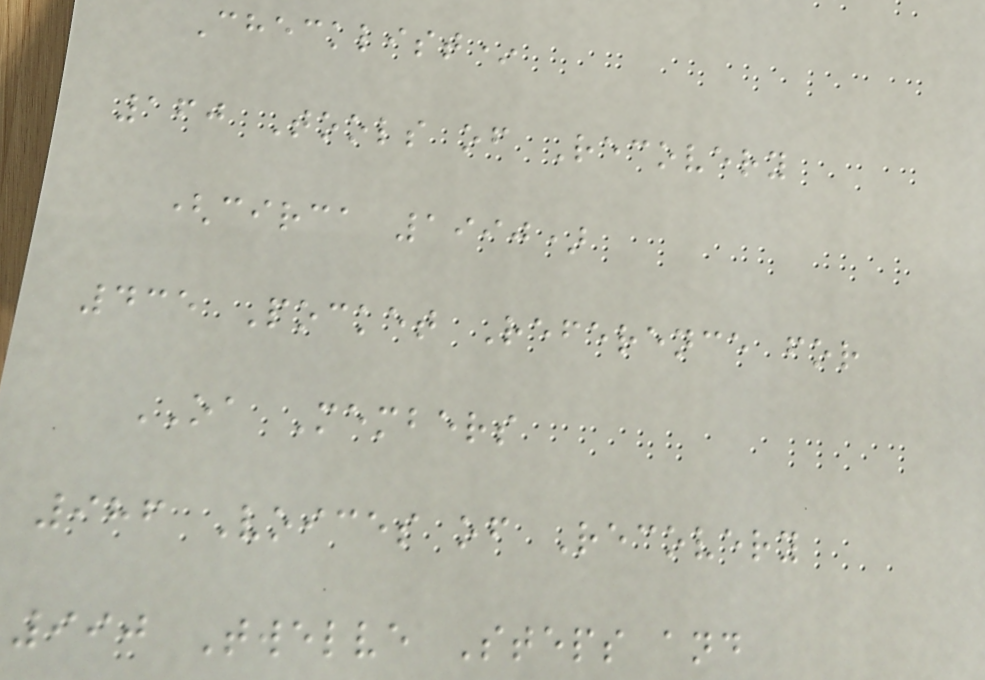Checklist*
160 Tools of Recovery
(circa 1990)
435 Pocket Reference for
OA Members
986 Voices of Recovery
990 Twelve Steps and
